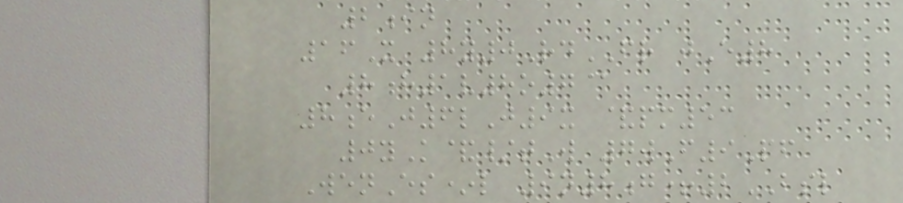2in
16X 8y0RdFR jE8
8h1v8o7@
8eJ6lJ9x &pm53
0yK&/tW 7wF9Pf
WenEs*l 9n8g+2BSL
